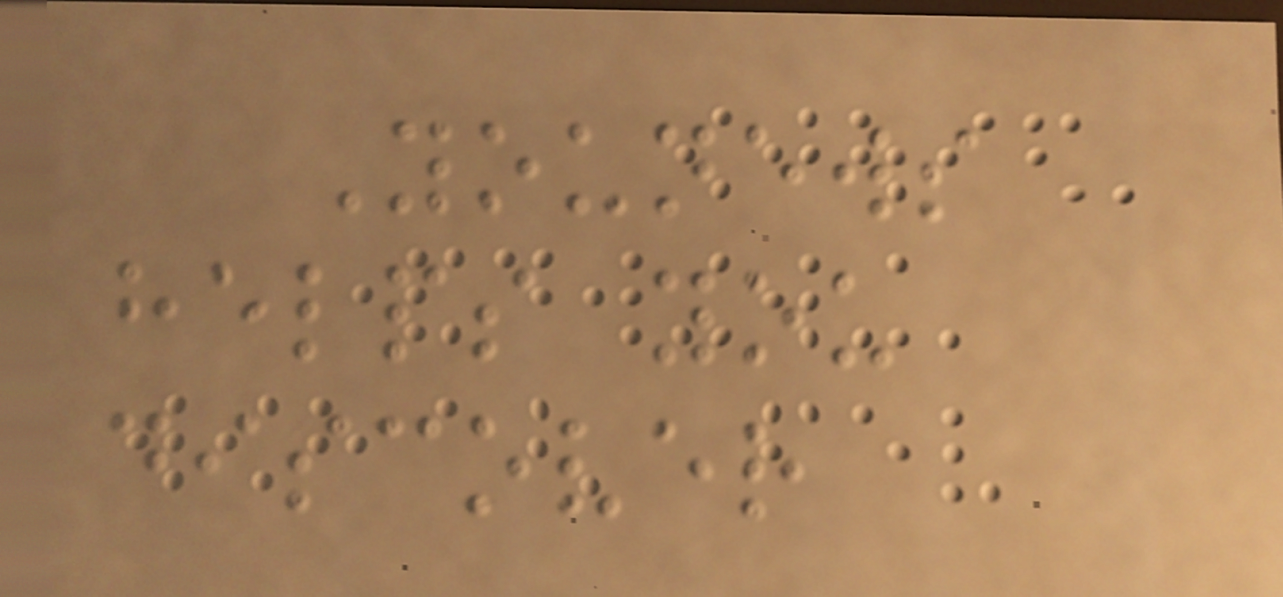Younews
helps you
discover
